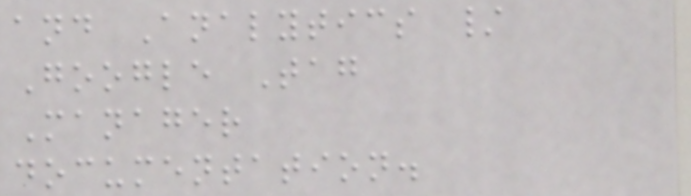and Analytics /
Google Tag
Manager
documentation.
